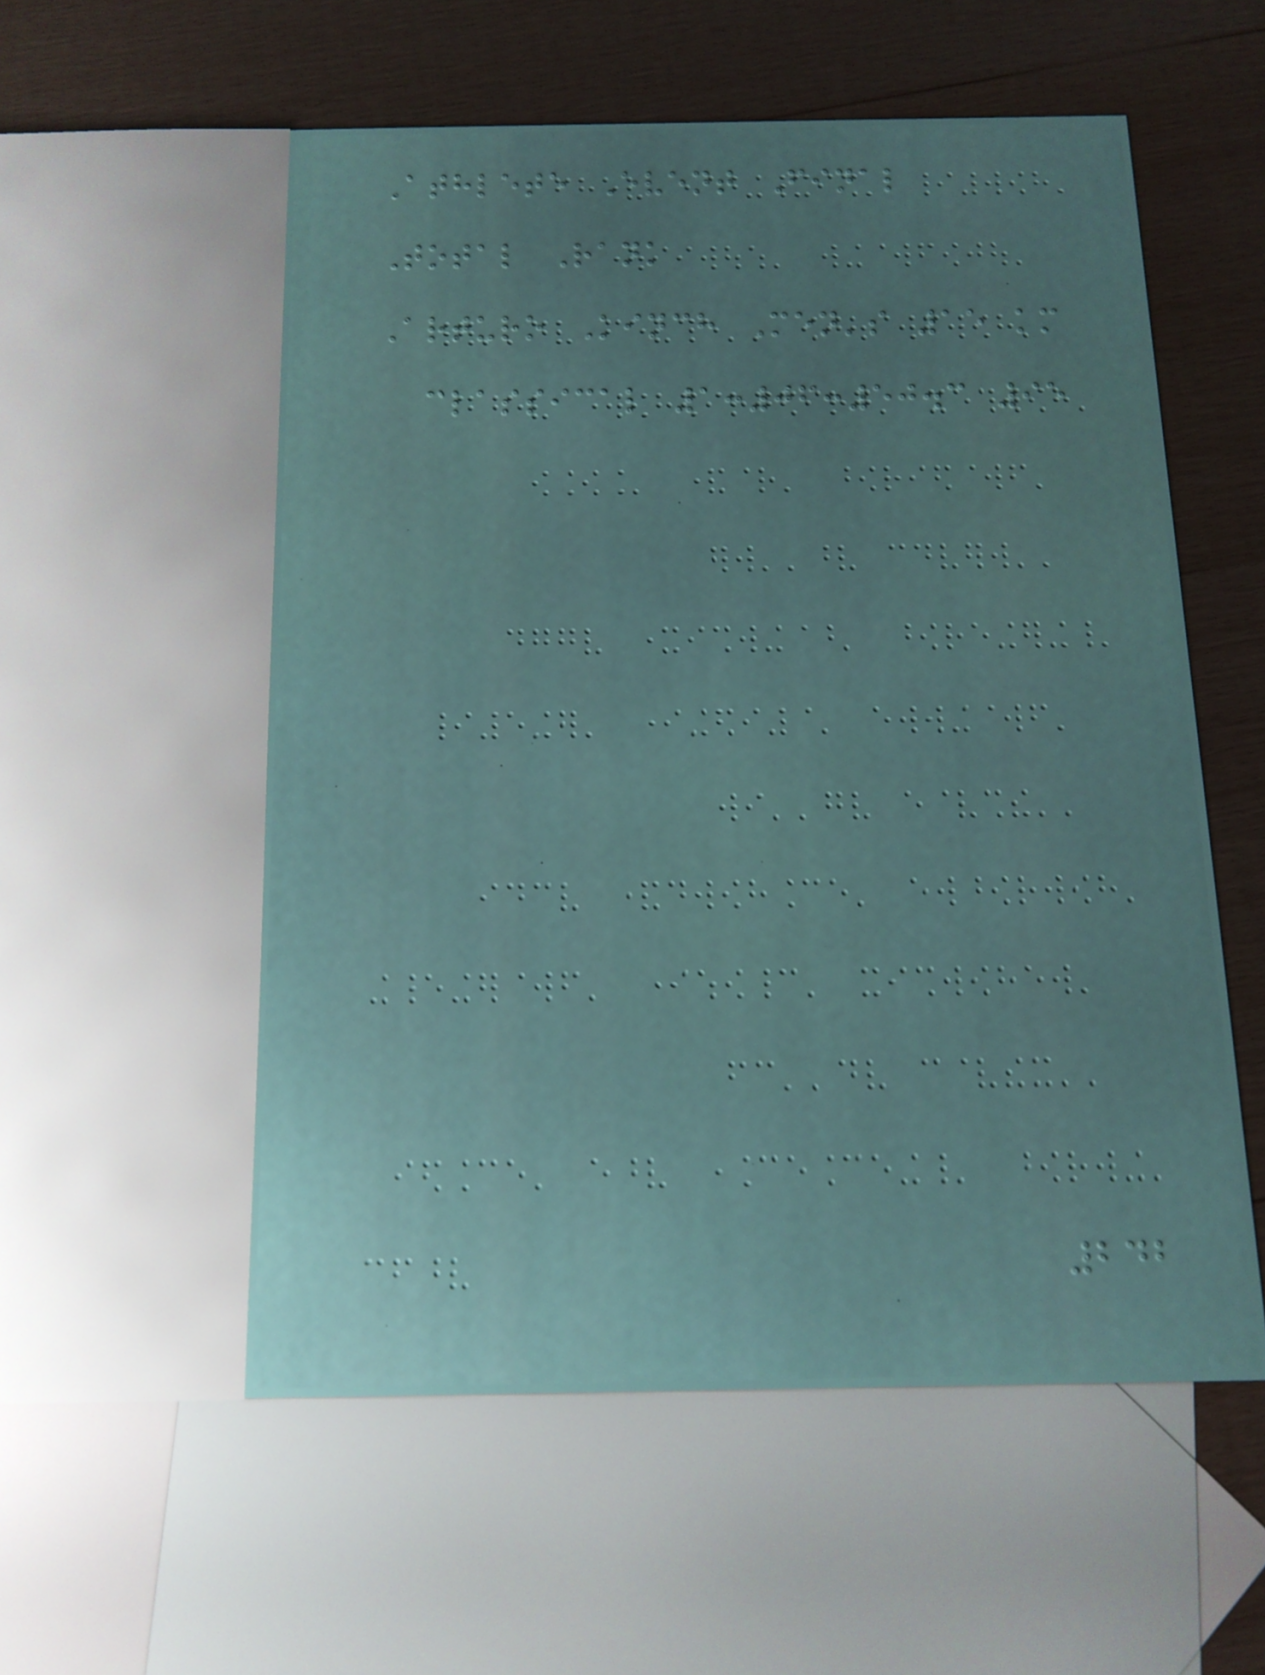Athlete Event Final
Total Rank
Arturo Kinch Men's 15 km
classical 1:06:50.3 95
242
